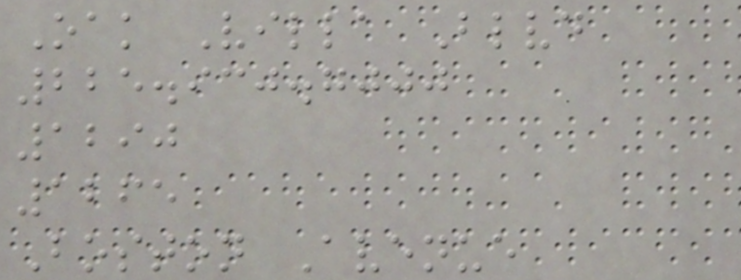Oak Villa Blvd
225.930.7000
1290
1265
Boston Avenue
